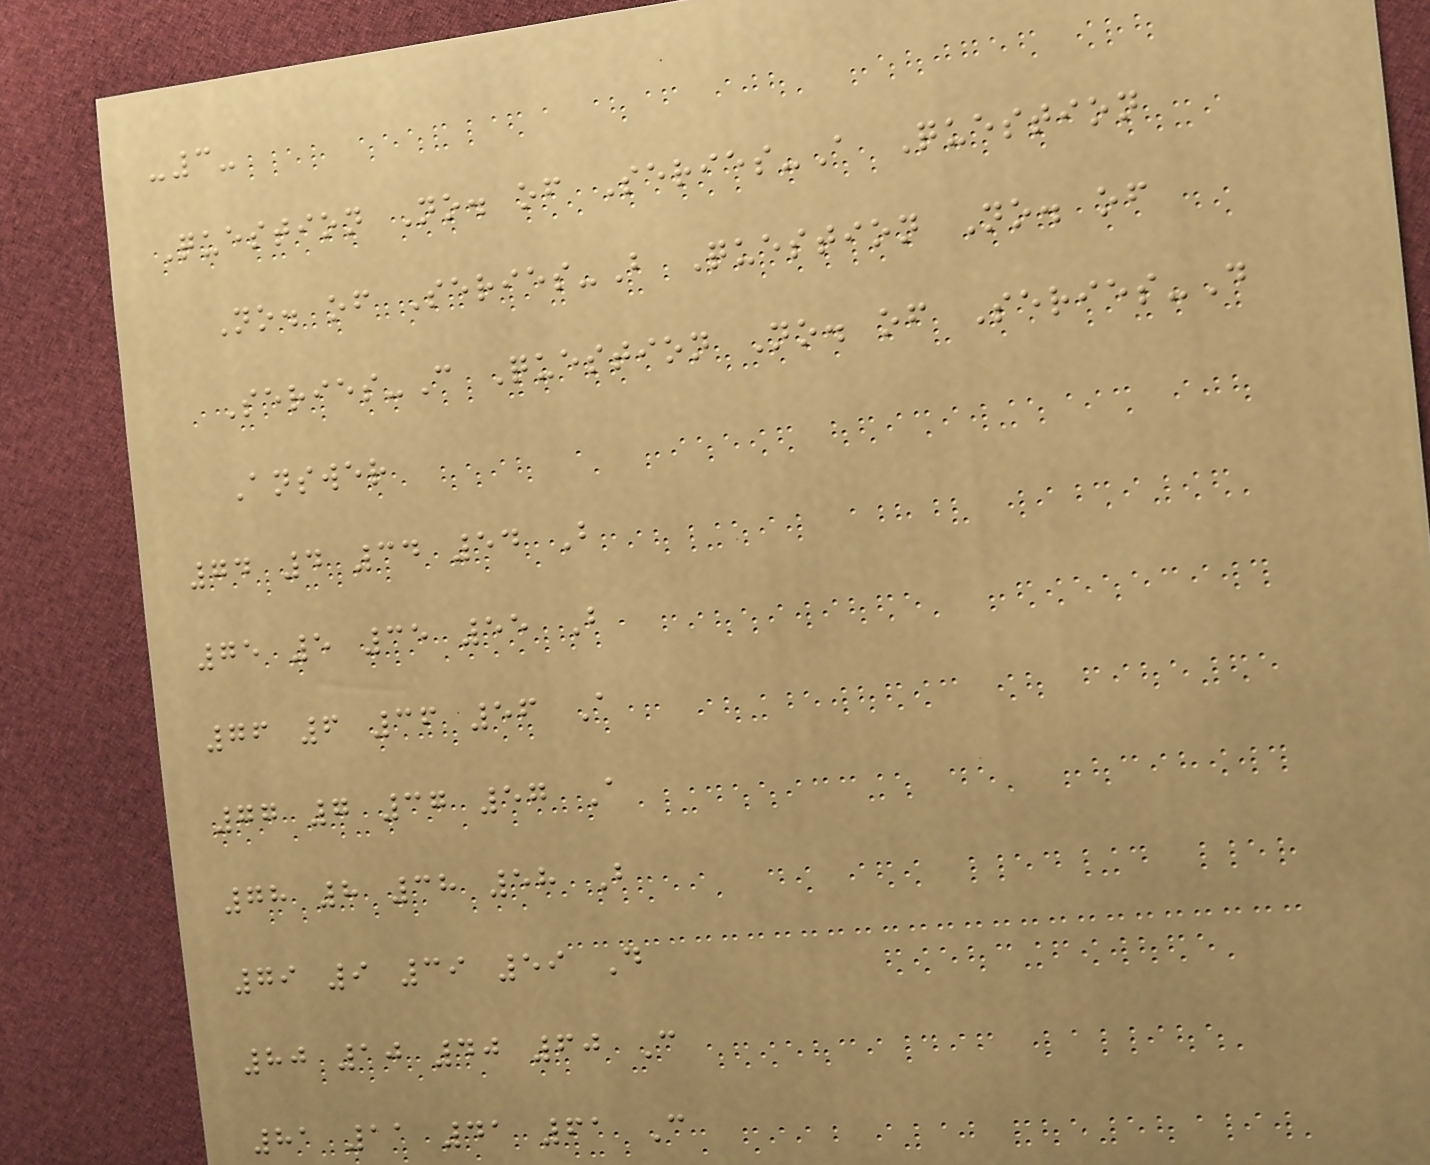-3-
Question No. of Series-A Question
No. of Series-B Question No. of
Series-C Question No. of Series-D
Answer
74 4 34 54 B
75 5 35 55 B
76 6 36 56 A
77 7 37 57 A
78 8 38 58 B
79 9 39 59 D
80 10 40 60 C
81 11 41 61 C
